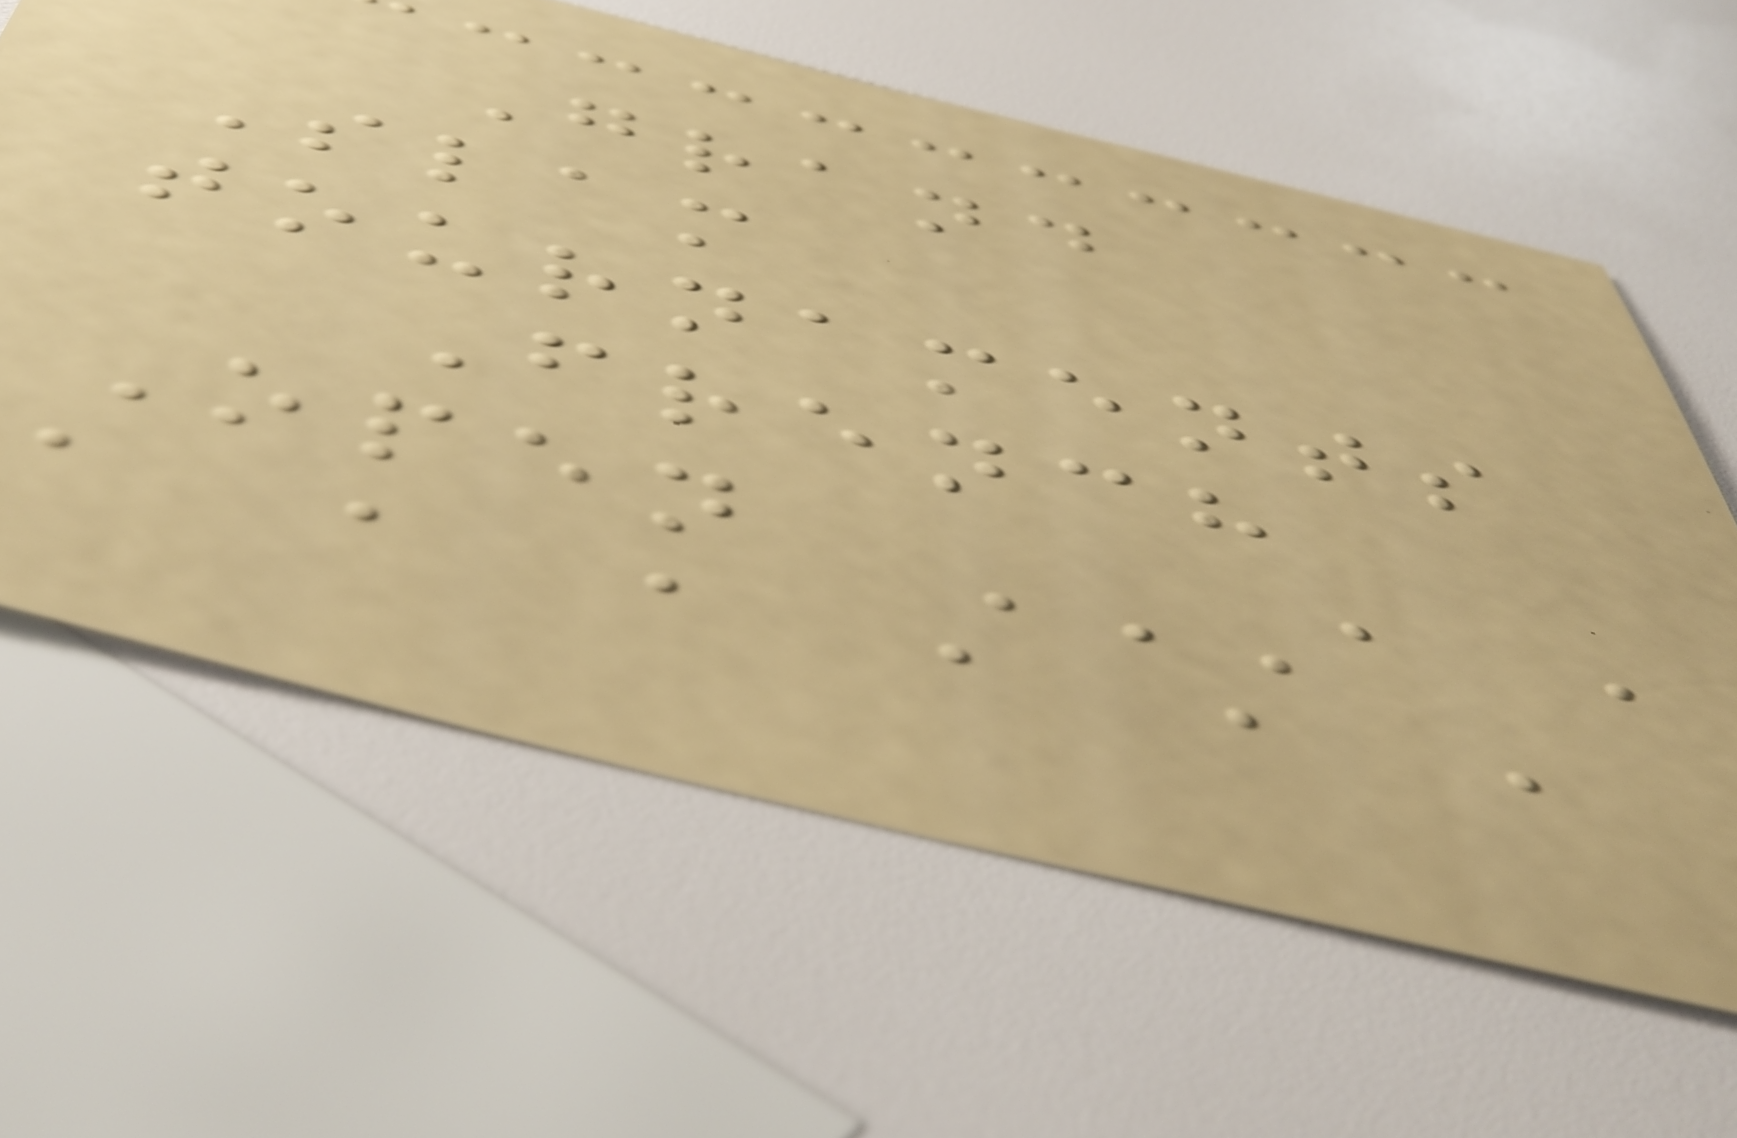Grand
Slam
tournaments
French
Open A A
A A A A A A
